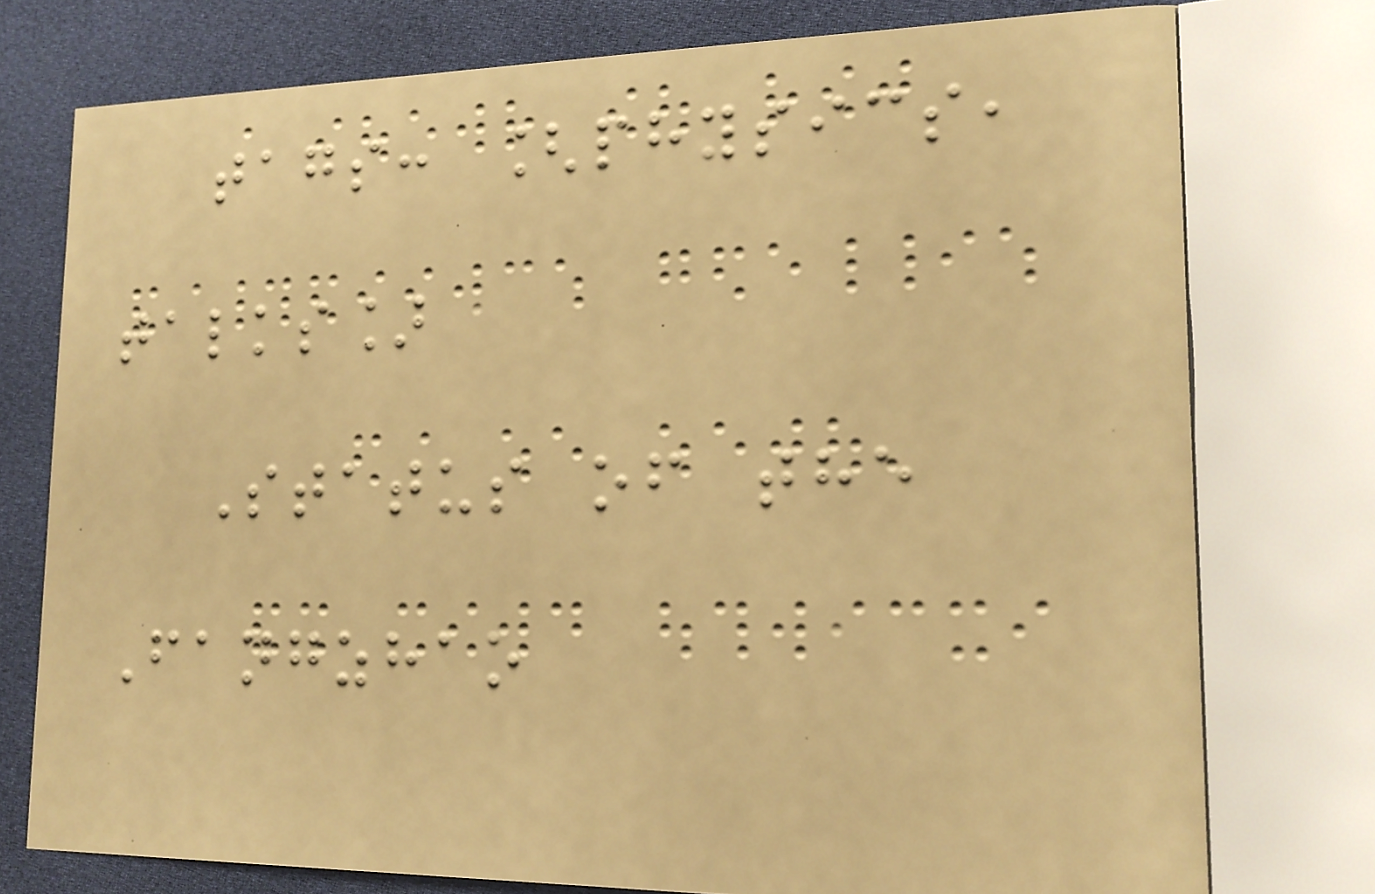tags: [physics,
talks]
Status of the
Fangzhao
